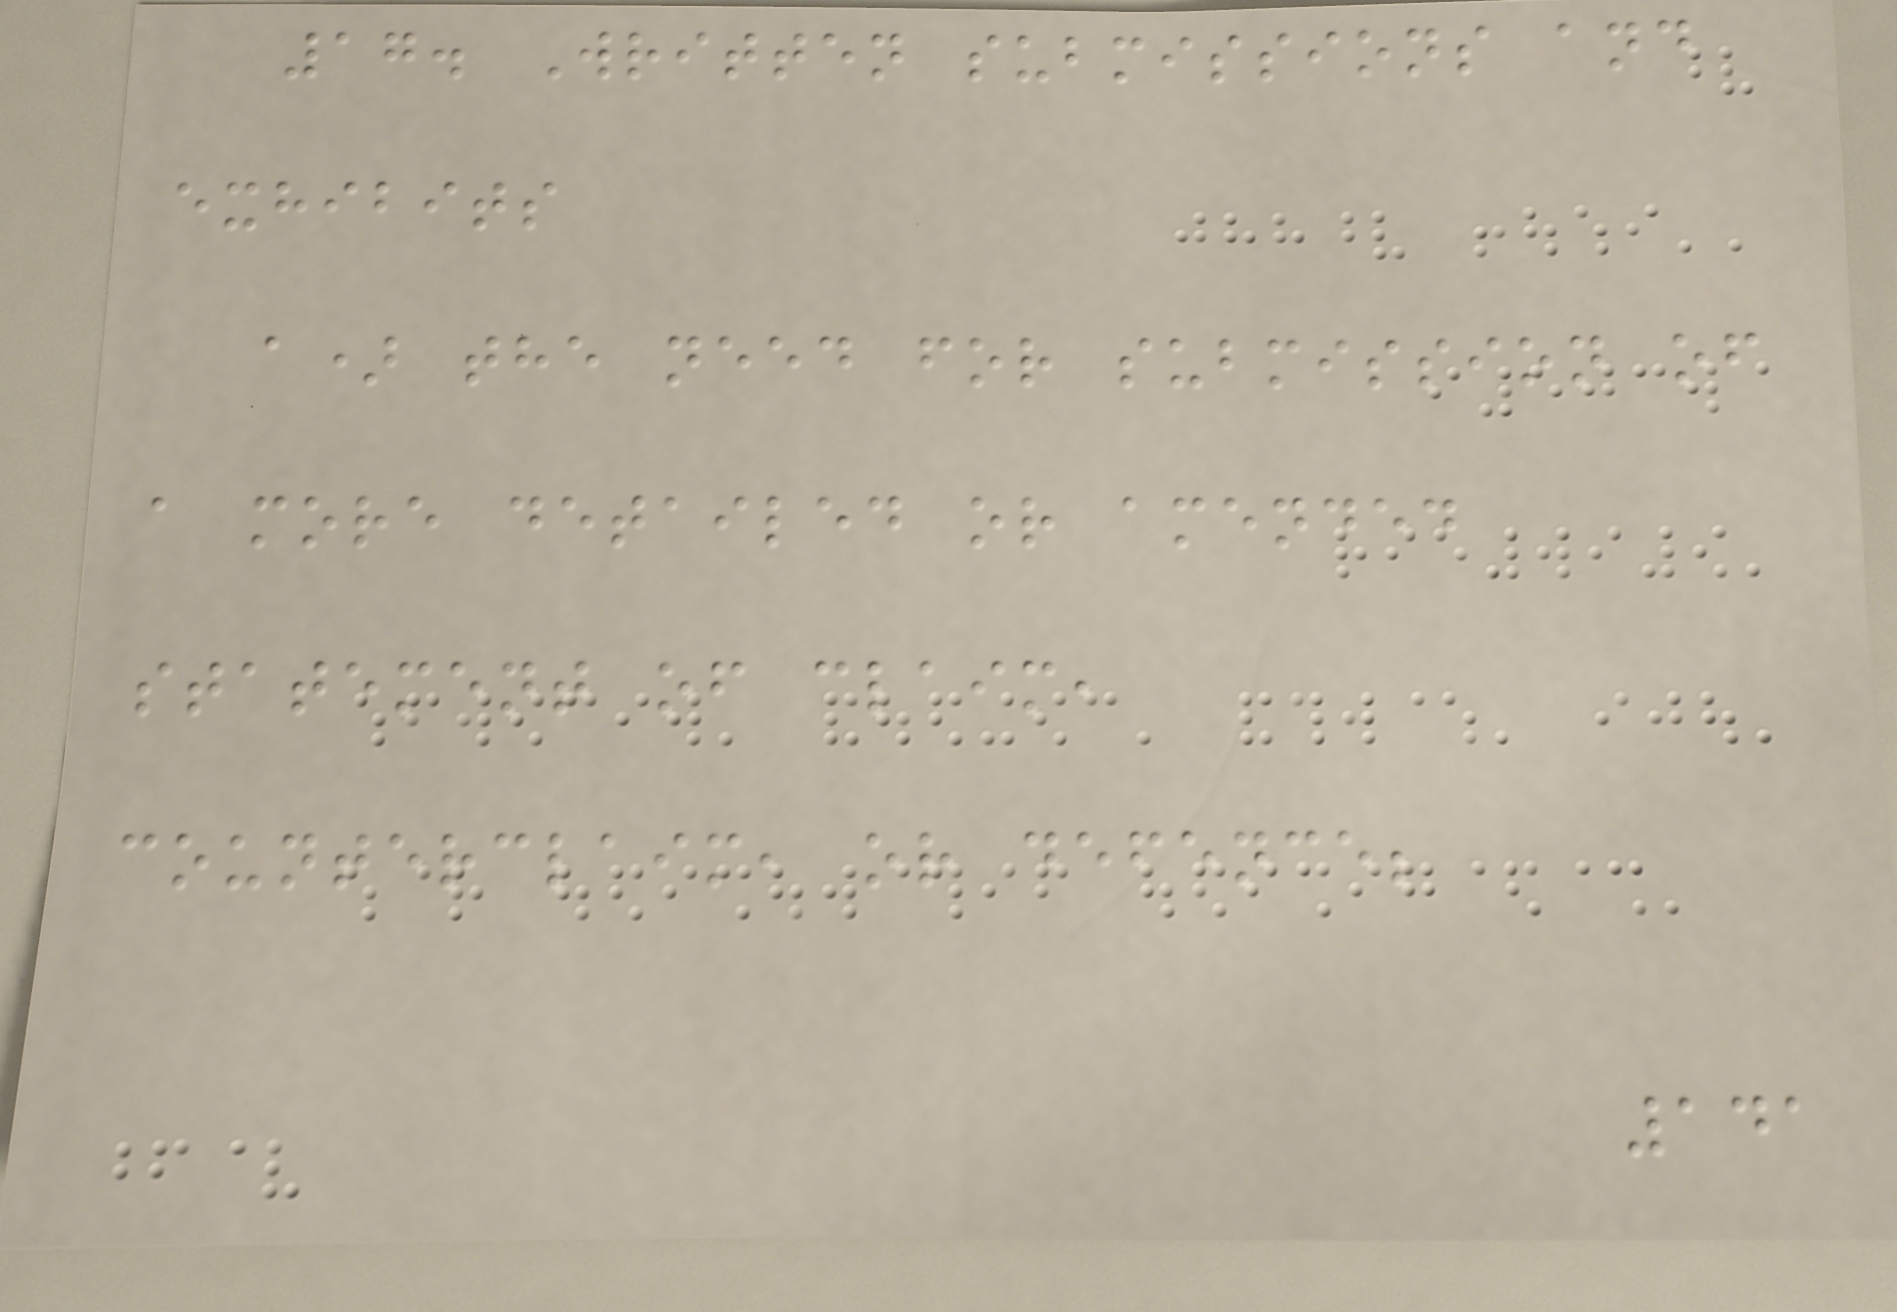17. Written submissions and
exhibits
a) the need for submission of
a more detailed or amended
statement of claim,
counterclaim, or defence;
141
